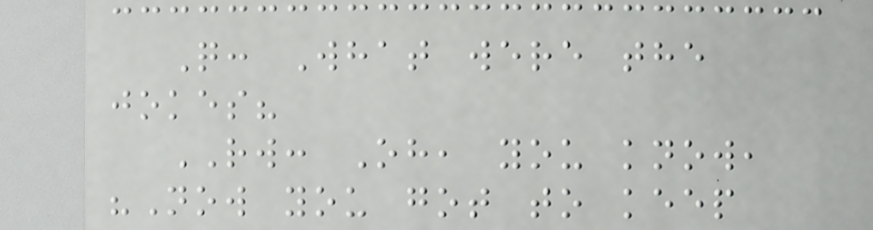Q: What were the
jokes?
RW: Oh, you know,
"Now you got to keep
